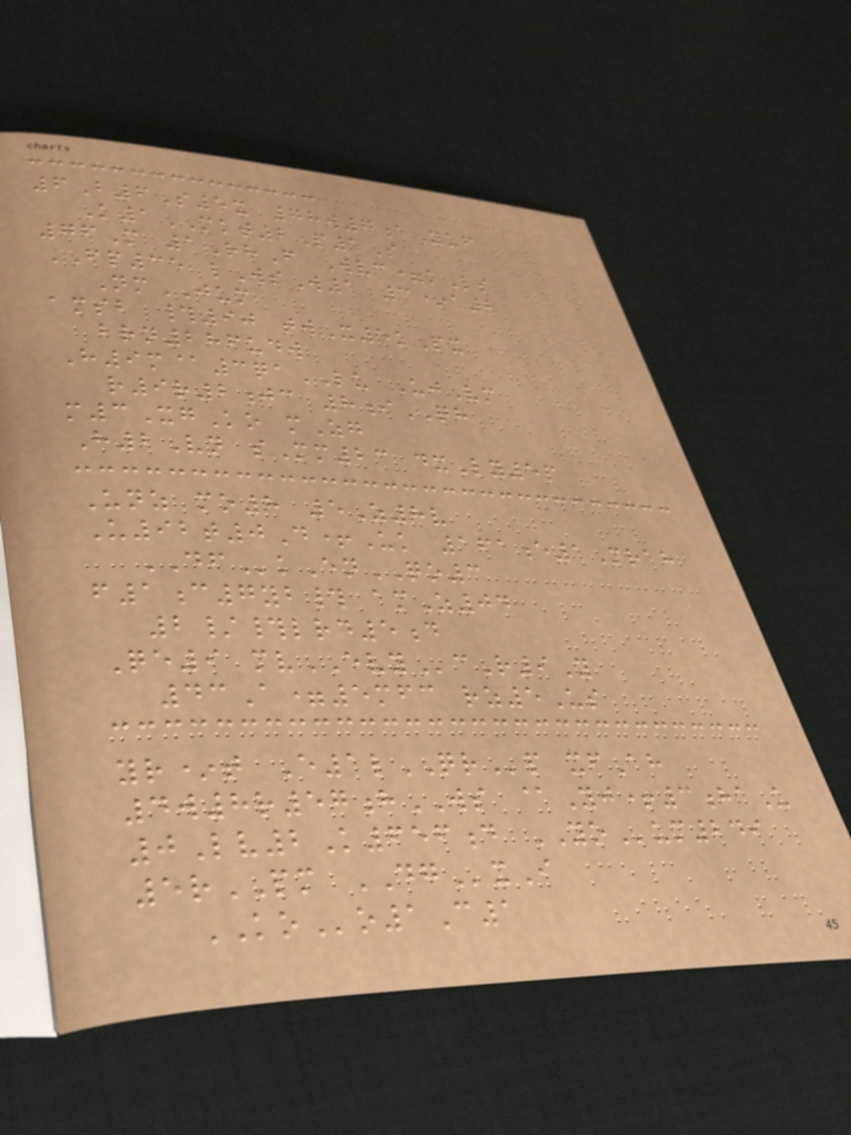6B6S5x 78w7aYuf
K1MKT2P1S
76M 1RhF Wvc=kLs
FP35 lWsW1 3*a2
NmJUM
amsb #90 twX5kPx
brn286udw
H9m@3qaLU UjVm
r9r2jc 8iQH
m3XgKo mZg
H2Vn sMm23 dxLy5p
Unz mo8 5Z8v
U92t0D+Uk 161e1Mrah
DFkEnQO3
f1c7yb# amZ04
2/#lrd5d
Qe9 mvEVYcR9Y
43A=5mfc rz5Us
yr*t E1lQRp xfAh
4w8r57hWS @Yj+3haU
0Lv2K656d YOum249
5rPM DGxI
KOo1C1
